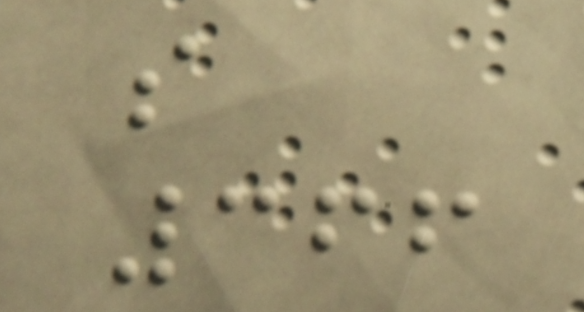s
366
